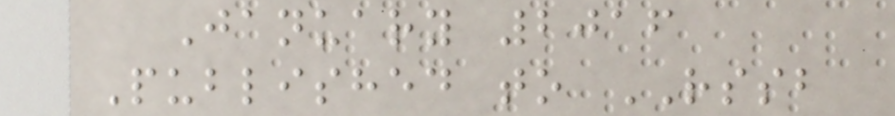January 2016
Published to RSSB
